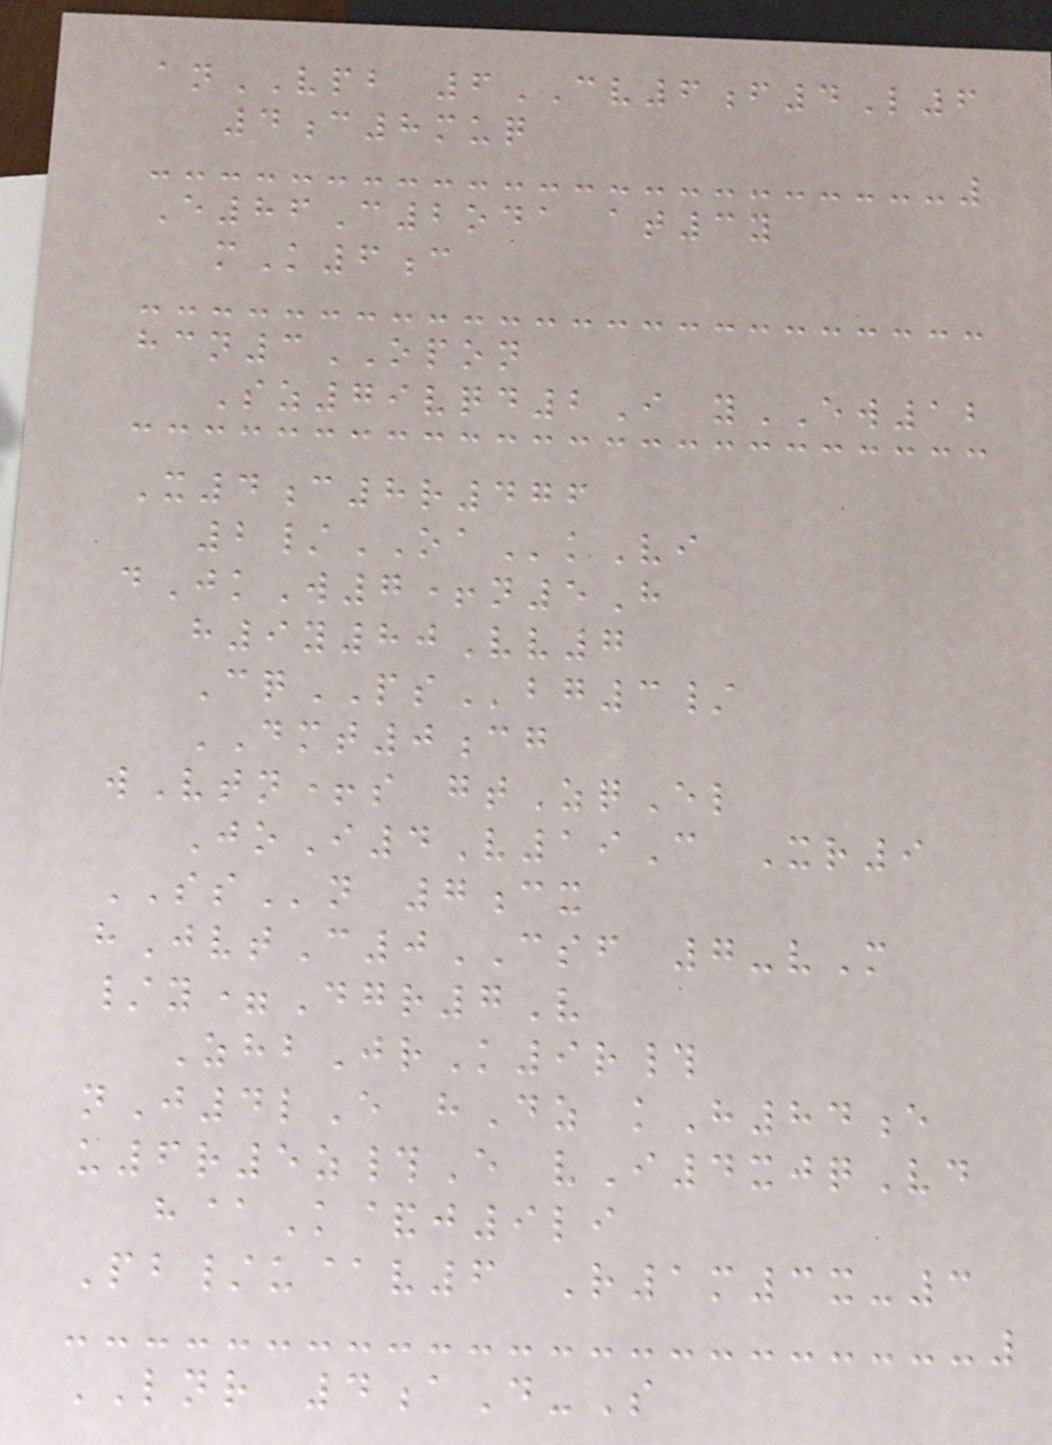anVPB 6CV6f4L6
4c8muq
E86C2oda at3y
mK6c
hcn3OPON
Sz79vqd2I yEW12
X4c8r476
2/OAkVi
dJkW7+n5H
h9y80Vv7
CqPSbg3/
DMT0cg
wVtn+s gtZqEl
JoI4V19C Xr9
SSn 7cx
hJvtC0CSF 7-vM
/y=Dgr7V
ZhbJrK9r#
nJ4lE hDz kH84e
u6r5z#E vI4xjqVd
h@K&j9li
Pb/u@v6 R1m3x-3
LNR 4aD-S
